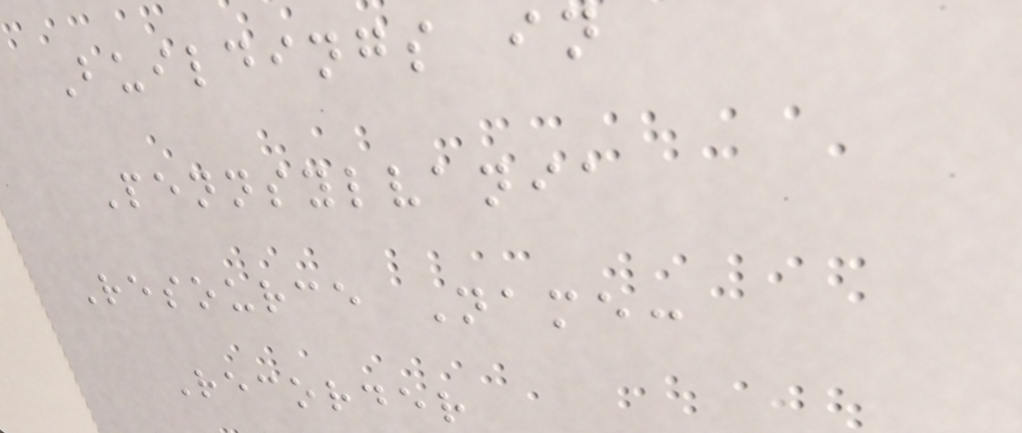Buildings in
Pennsylvania
Resource Name:
Recorder
